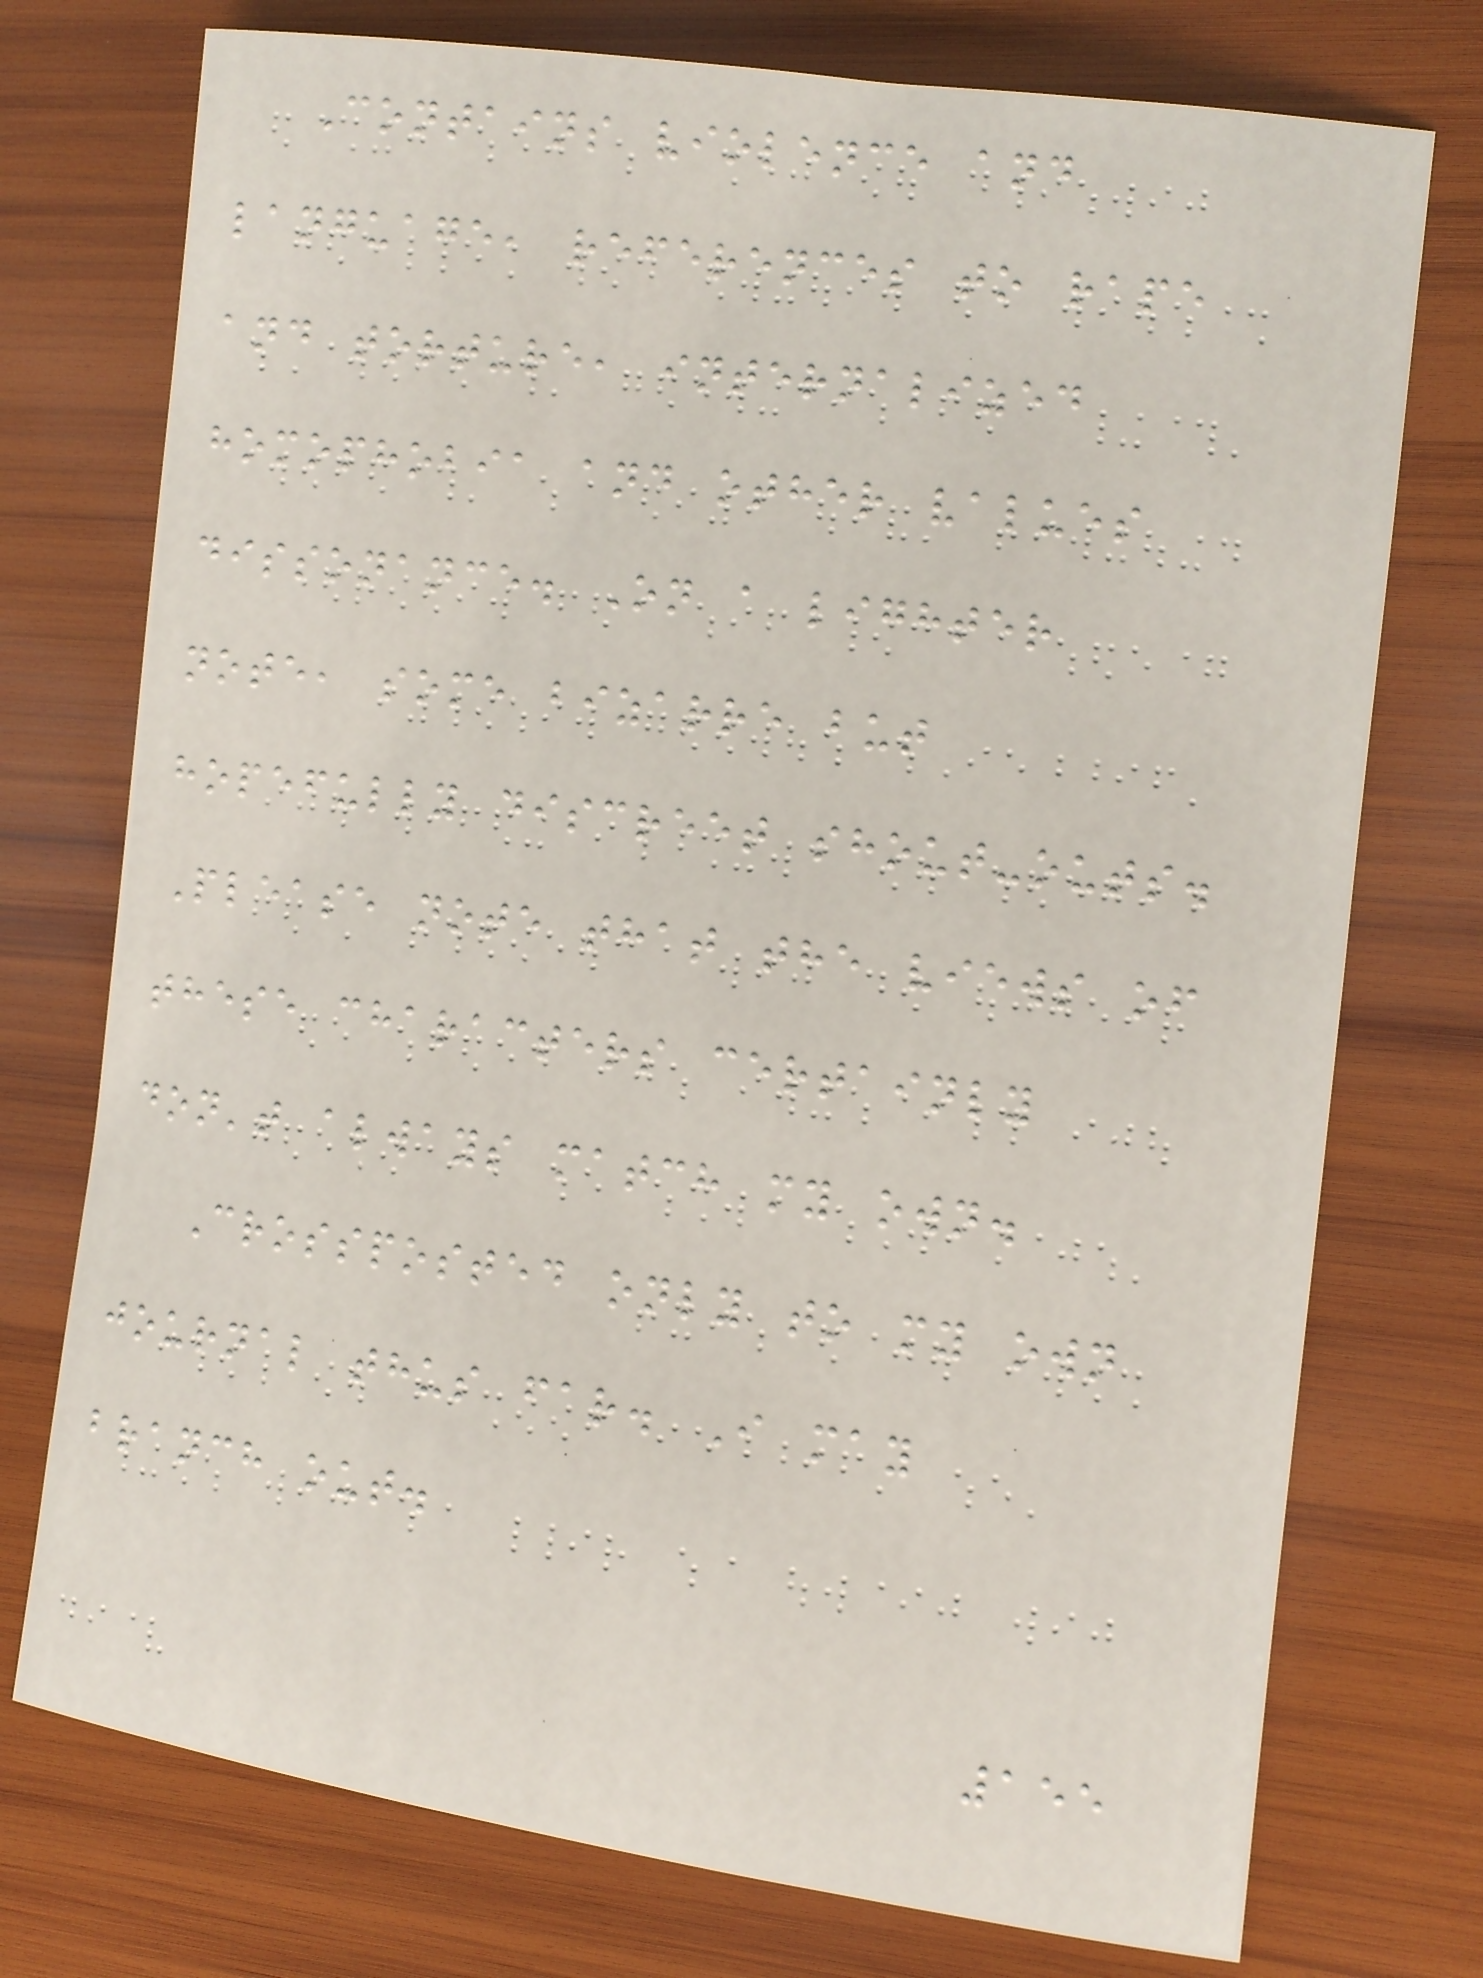Contains violence and
language, references to rape
and torture, internalized
homophobia and other values
dissonance. On a lighter
note, some bizarre but
hopefully discreet shout-outs.
Please note that the views of
these characters certainly
don't always match my own.
Crossposted only to my own
journal thus far. I may
branch out.
155
